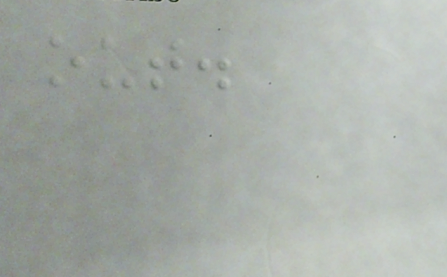out.
